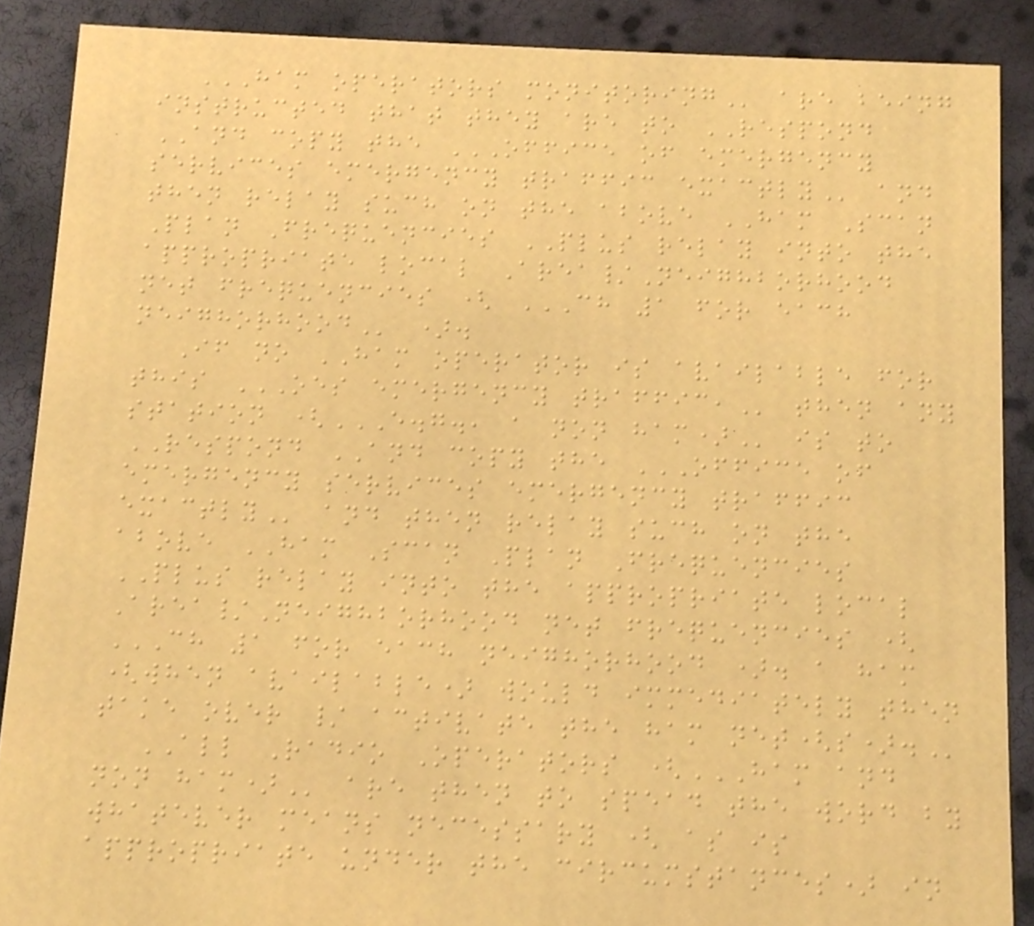HAM OPERATORS MONITORING are being
instructed that they are to RESPOND
AND copy the OFFICE OF EMERGENCY
SERVICES EMERGENCY TRAFFIC EXACTLY and
then relay such on the above HAM Scan
Plan Frequencies PLUS relay into the
appropriate local Area/Neighborhood
net frequencies ( CH 1 FOR EACH
NEIGHORHOOD ).
If no HAM operator is available for
this OES EMERGENCY TRAFFIC, then any
station (E.G., A NON HAM) is to
RESPOND AND copy the OFFICE OF
EMERGENCY SERVICES EMERGENCY TRAFFIC
EXACTLY and then relay such on the
above HAM Scan Plan Frequencies
PLUS relay into the appropriate local
Area/Neighborhood net frequencies (
CH 1 FOR EACH NEIGHORHOOD ). A HAM
(WHEN AVAILABLE) WOULD IMMEDIATELY THEN
TAKE OVER / ACTIVATE THE HAM NET(S).
ALL Radio Operators (HAM AND
NON HAM) are then to spead the word by
whatever means necessary ( as is
appropriate under the circumstances) in
